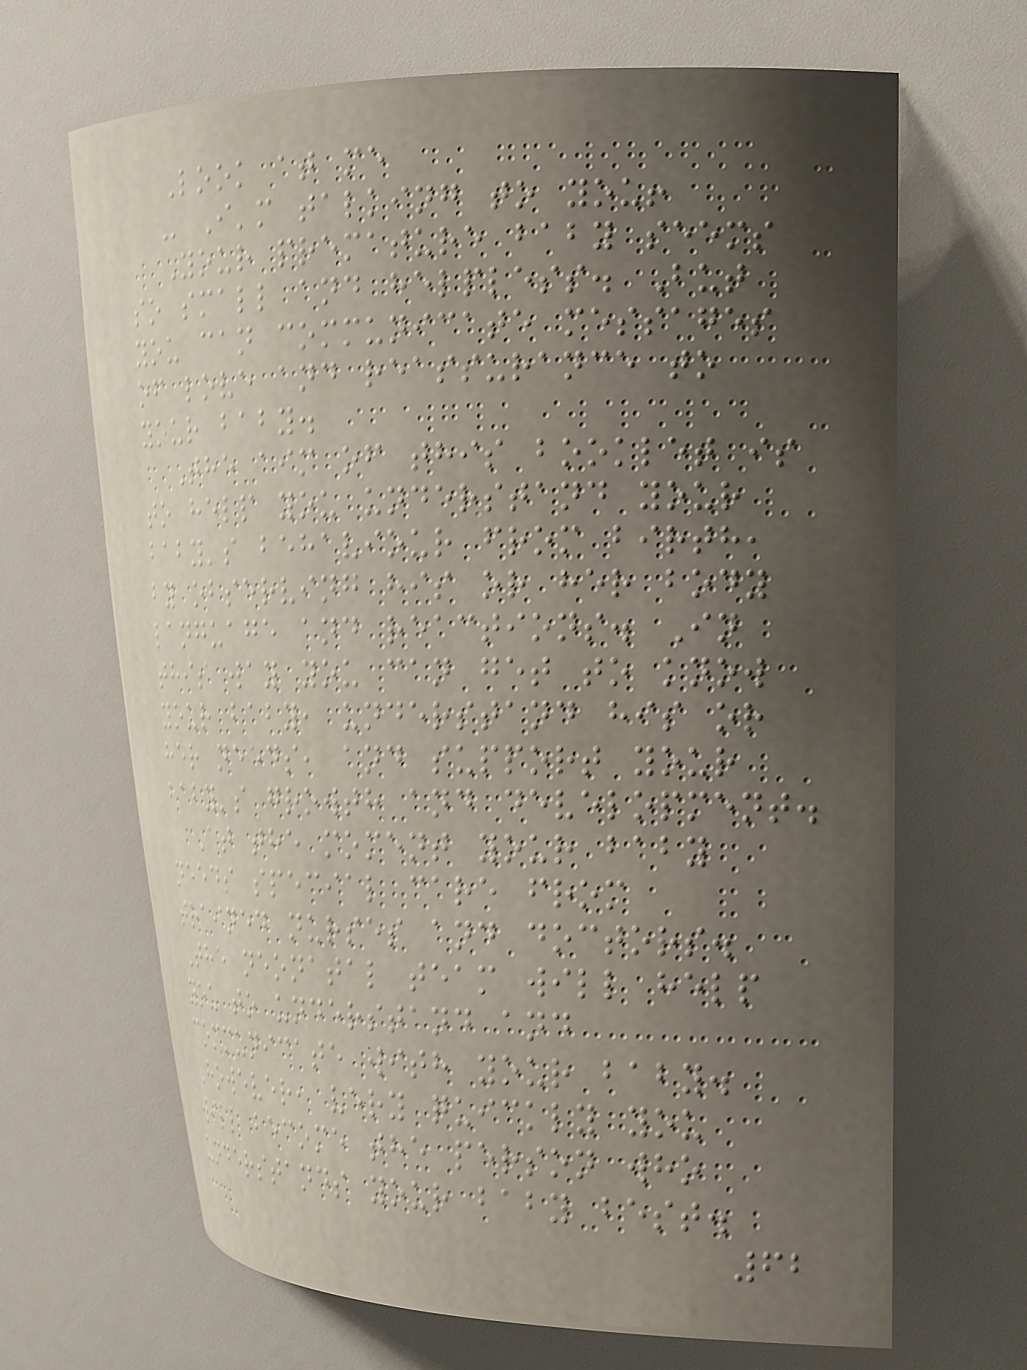Look at me
- I'm talking to you!
Your premature baby seems
so small and helpless. But
you can communicate messages
of love and reassurance to
your baby.
The aim of this booklet is
to help you understand your
baby's behaviour from birth,
by observing his or her body
language and reactions. In
this way you can get to know
your baby, understand his or
her needs, and support your
baby's growth and development.
At the moment your baby
needs special care from
trained nurses and doctors.
The neonatal team will help
you to understand and
communicate with your baby.
However, very quickly you
will become the person who
understands your baby best.
62
